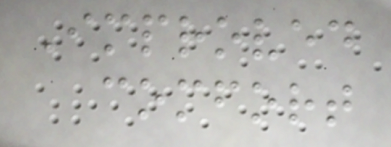Improved
comfort
